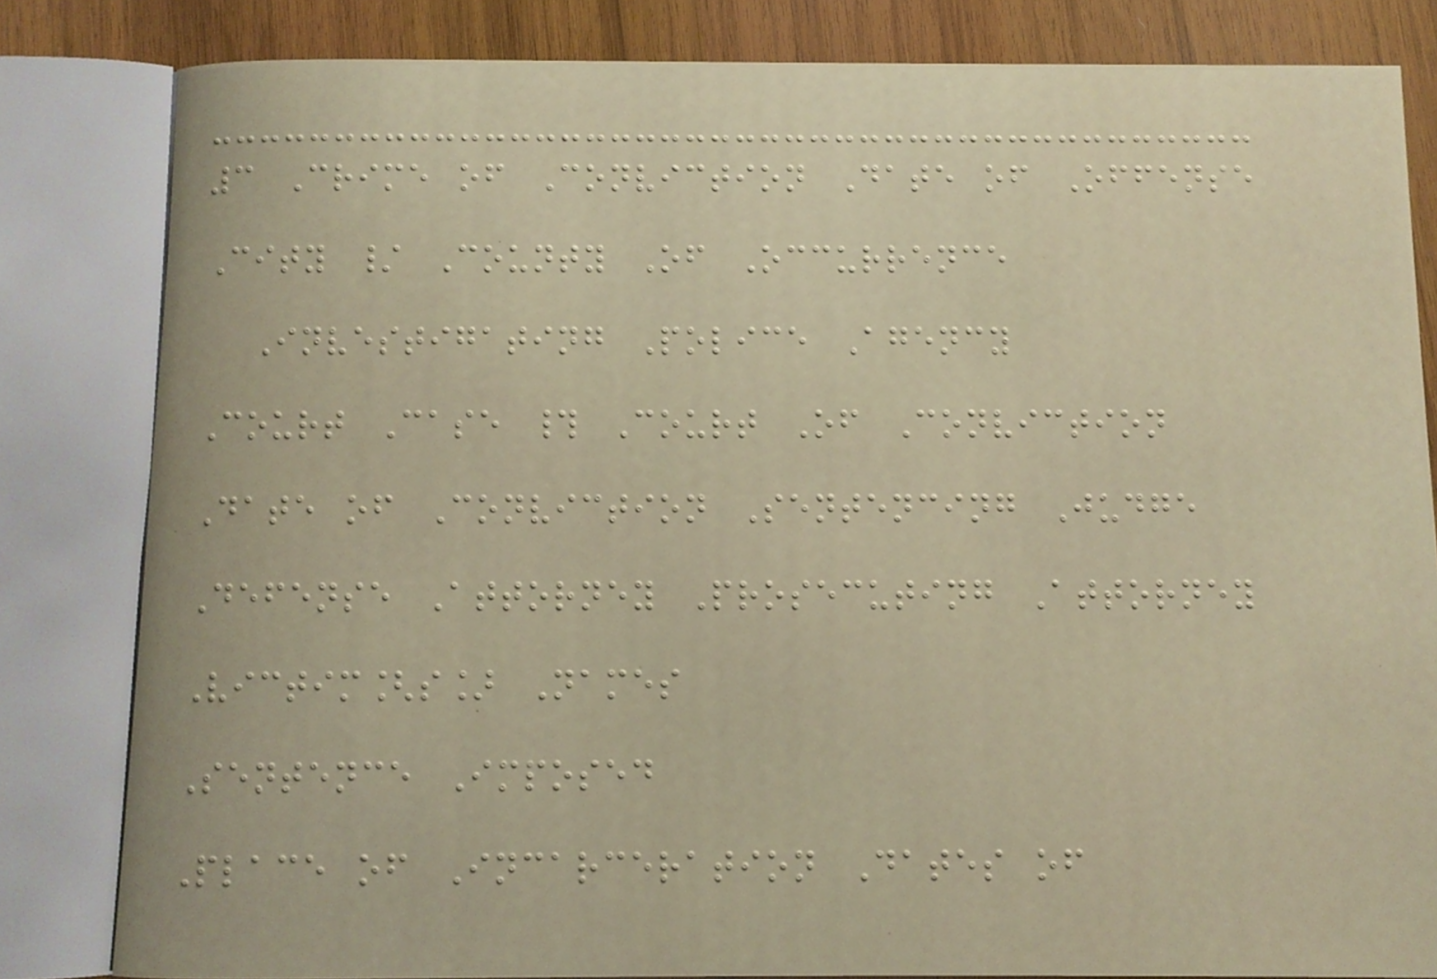3 Crime of Conviction Date of Offense
City / County Of Occurrence
Investigating Police Agency
Court Case # Court Of Conviction
Date of Conviction Sentencing Judge
Defense Attorney Prosecuting Attorney
Victim[s] Names
Sentence Imposed
Place of Incarceration Dates of
